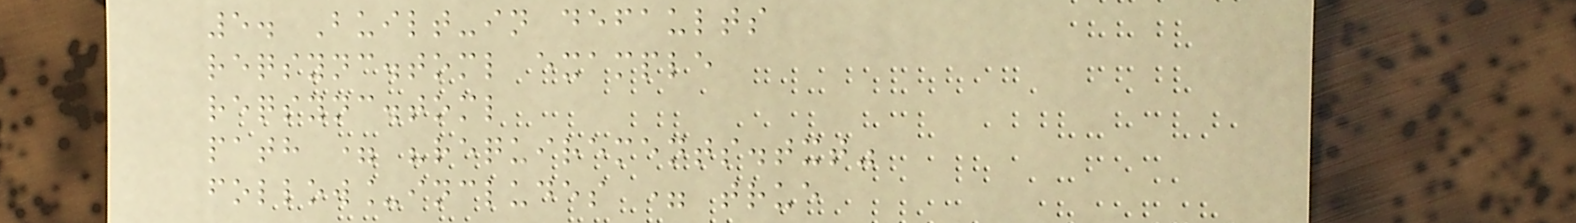5. Built-in defaults
reqsync.toml example
reqsync.toml
path = "requirements.txt"
follow_includes = true
